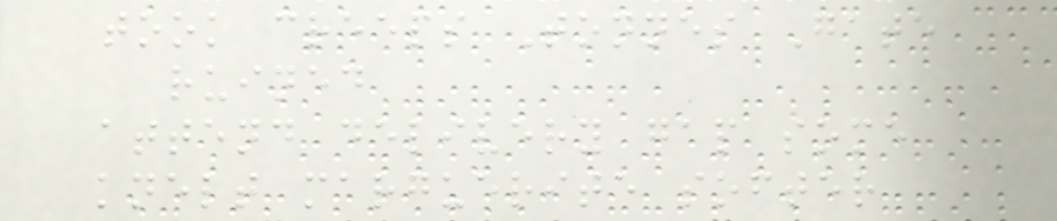took creeps Tonnes Gate
ruined
attend delivery gap some
knelt marguerite softer
